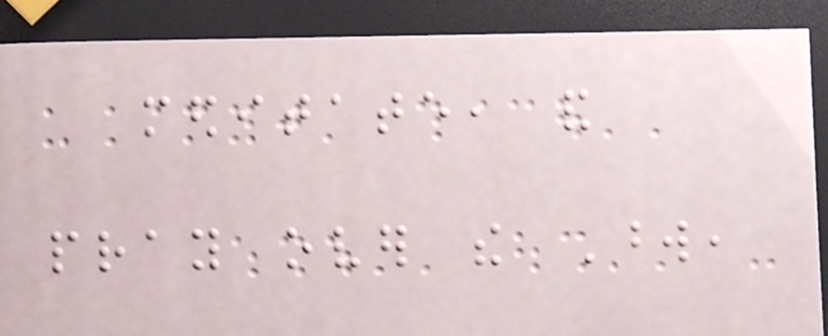meditate, and
pray over the Word,
